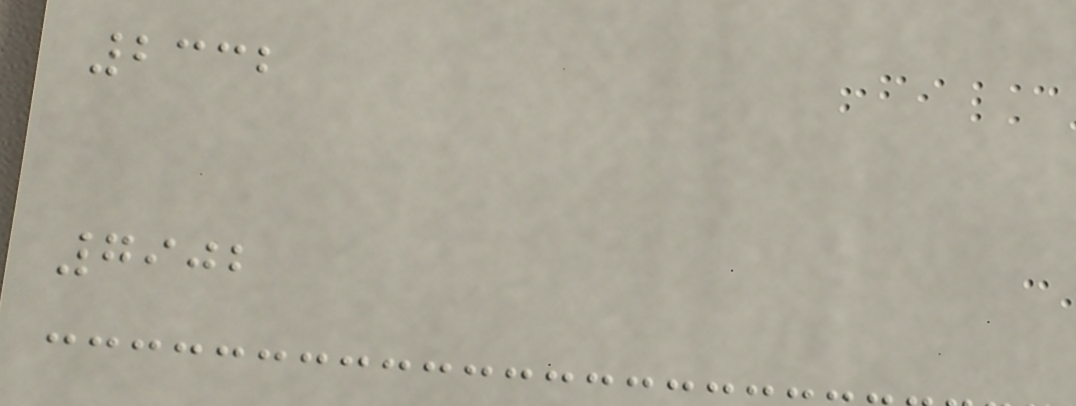2332
7902
